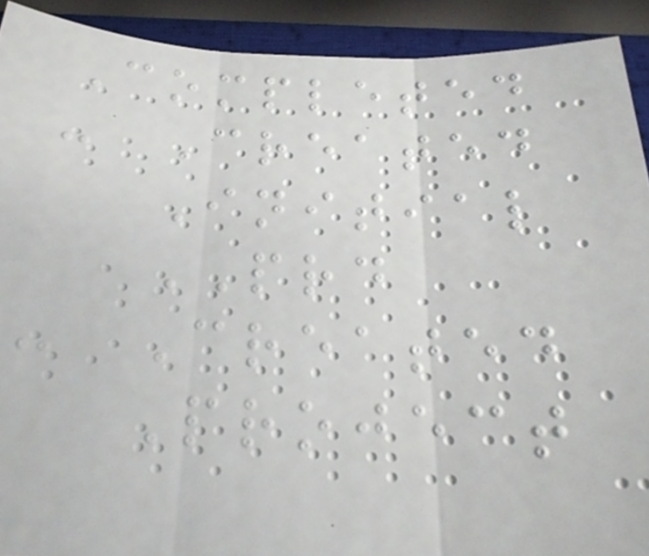Completed
- Created
Initial
PRD
- Created
Project
